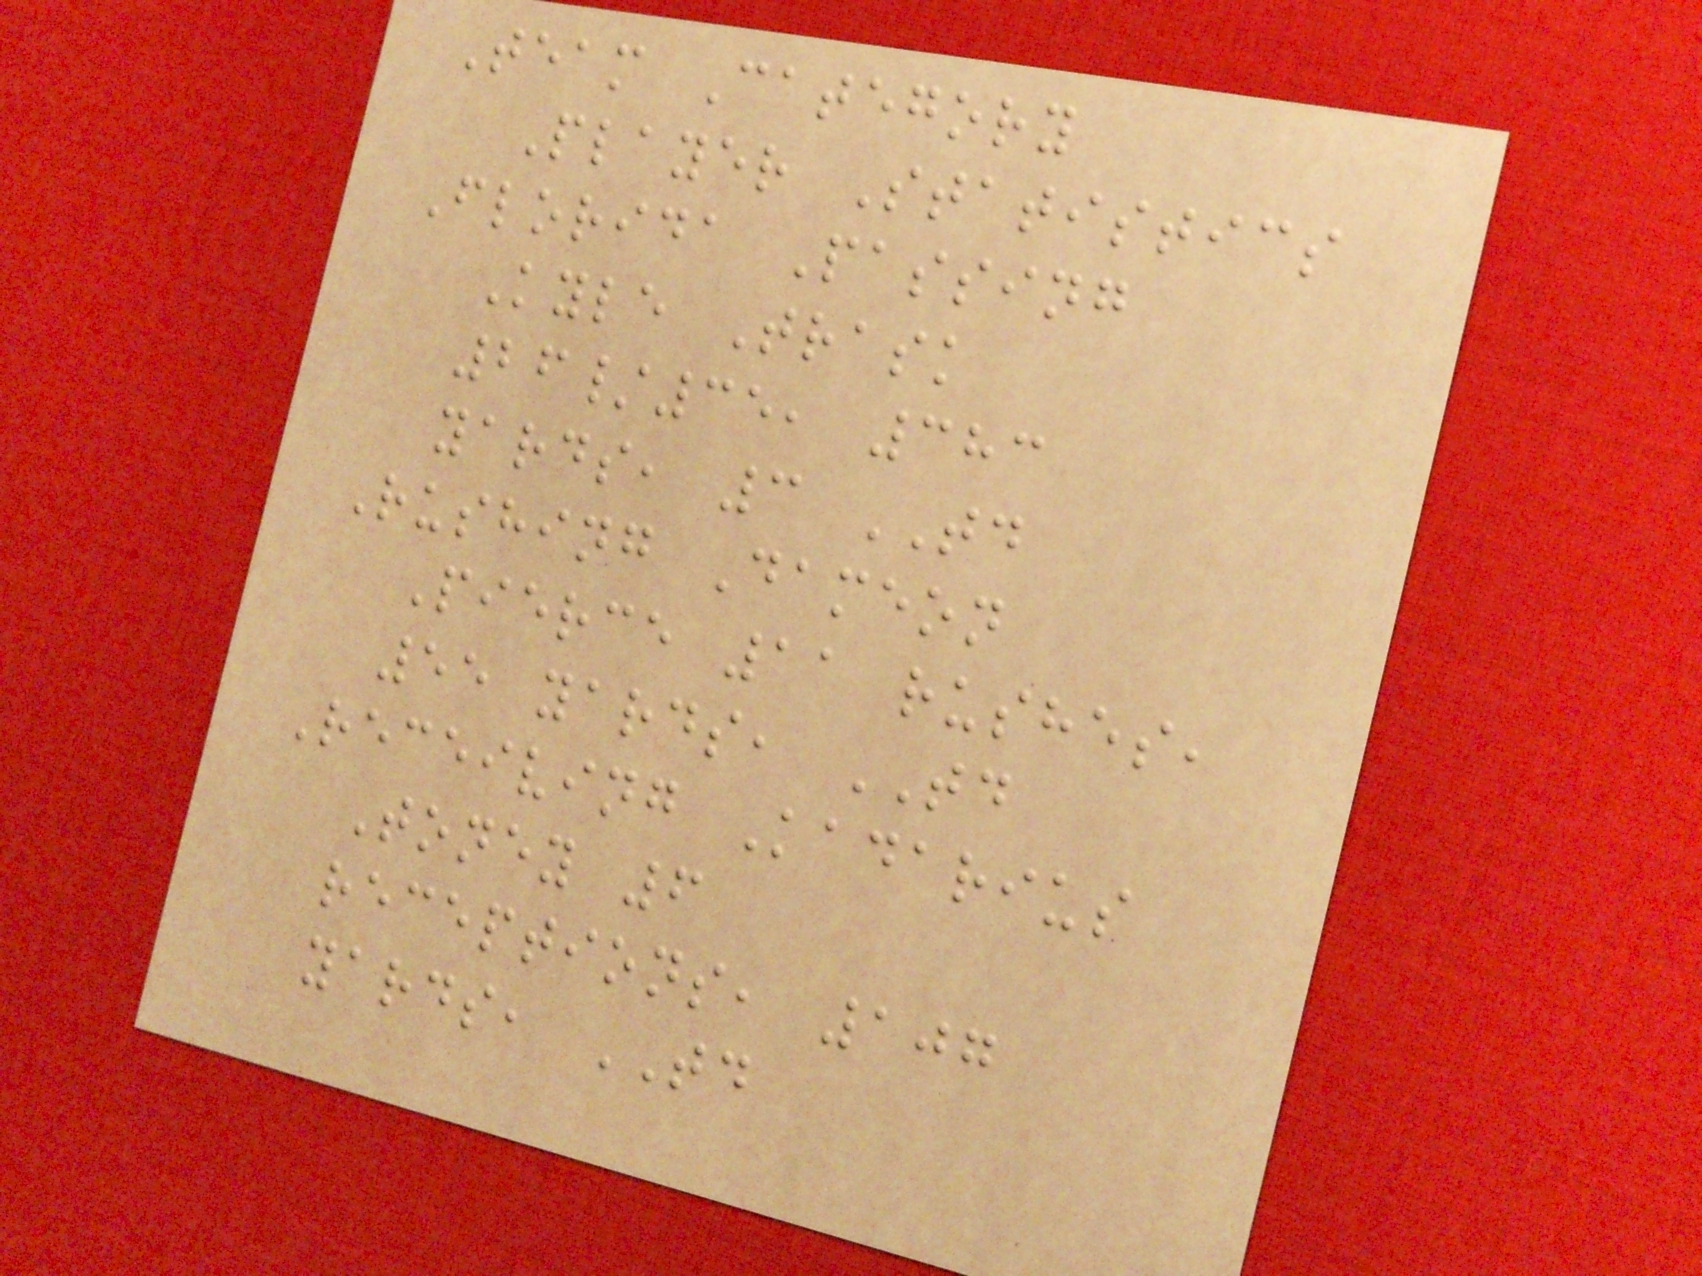Team Category
Player Statistics
Florida Passing
Kyle Trask
26/35, 383
yards, 3 TD
Rushing Dameon
Pierce 11 rushes,
55 yards, TD
Receiving Kadarius
Toney 6
receptions, 107
yards, TD
